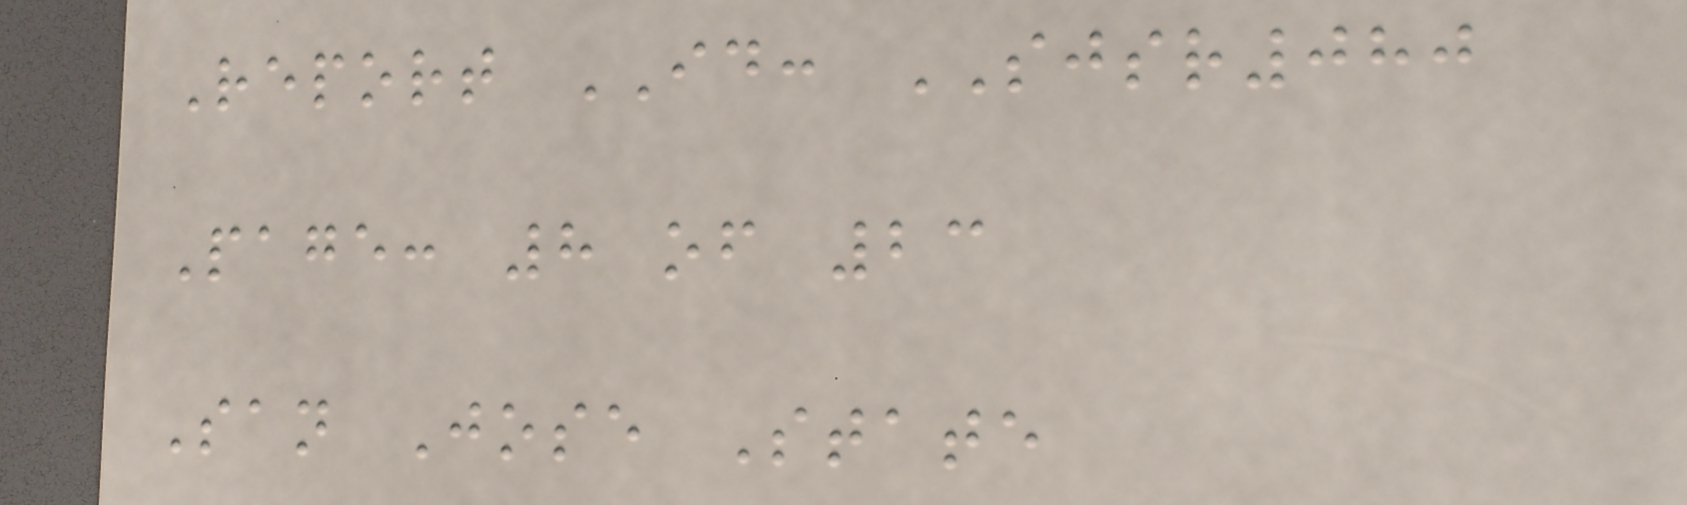Report ID: SJSR080
Page: 8 of 23
San Jose State
